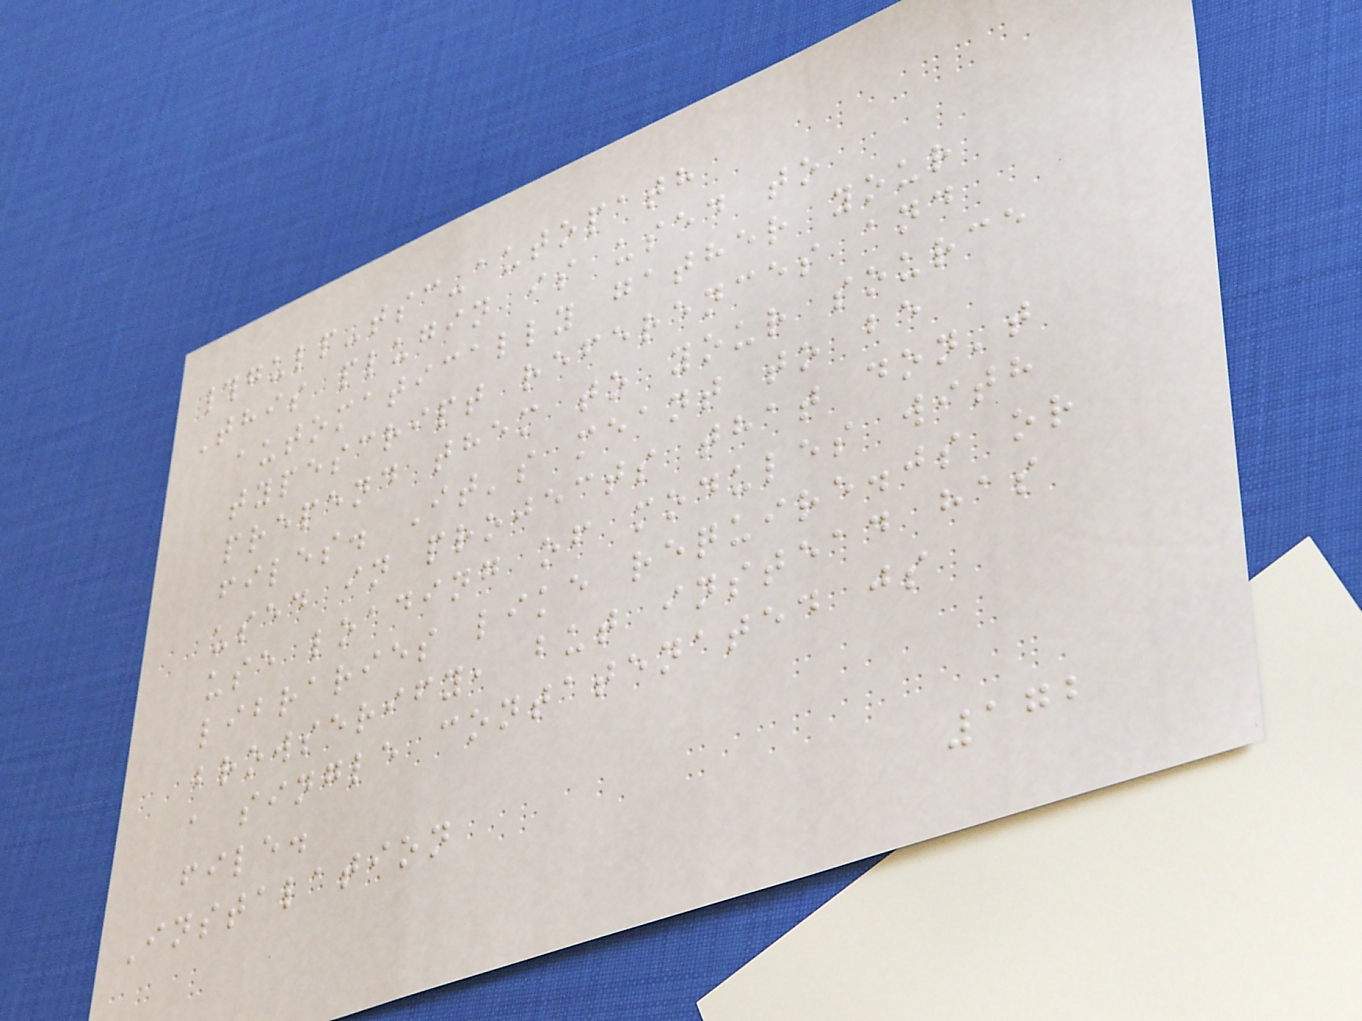#gulp-tsc-autopath
This plugin is used to
automatically gather your
typescript references and
prepend them to your source
files. It's meant to be
used in projects that don't
use loading of modules with
libraries like require.js or
browserify, but instead has
a single contatenated js
file.
Instalation
172
